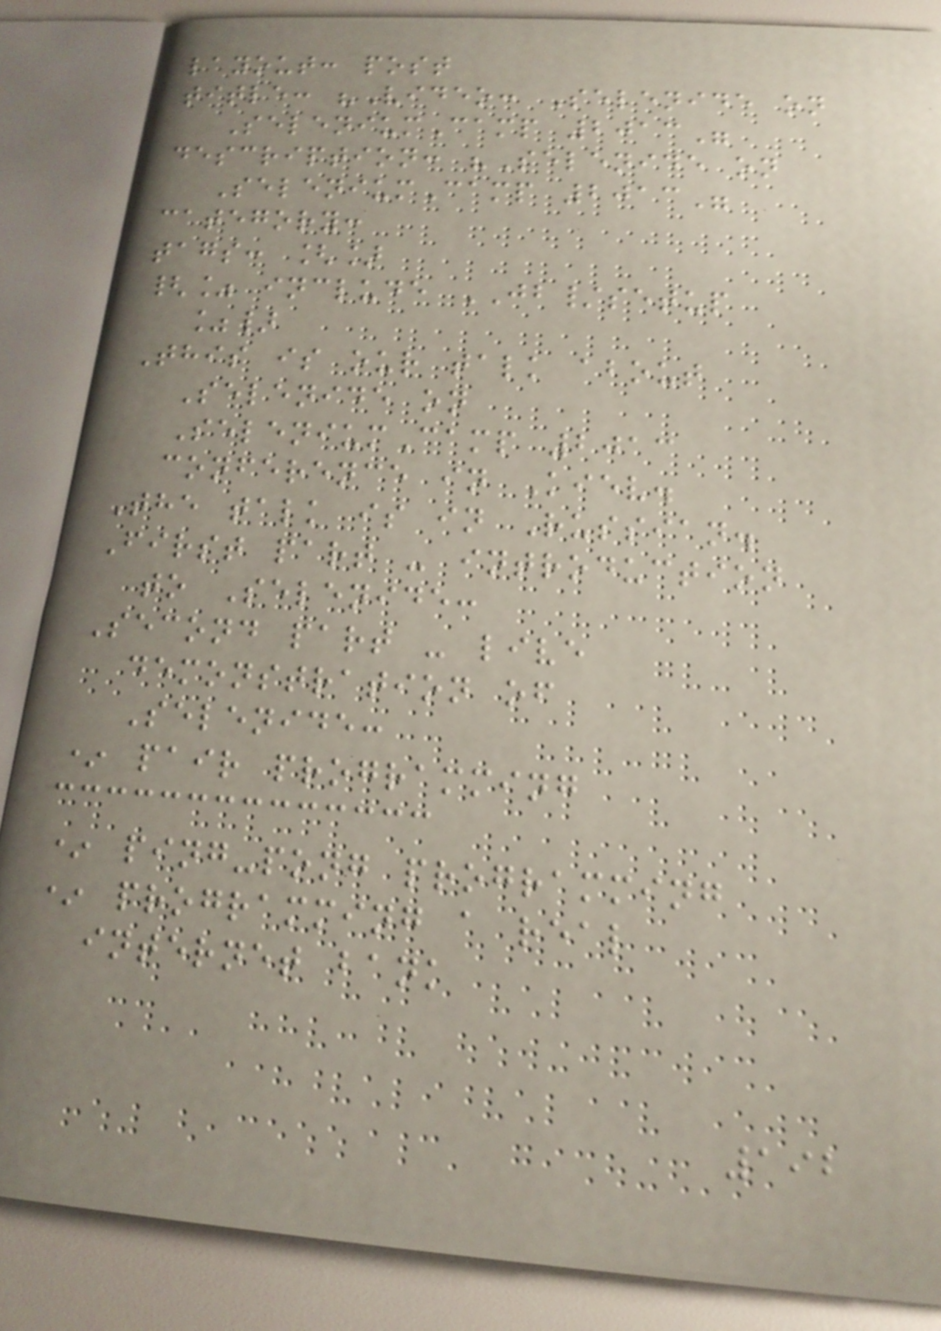layout: post
title: "Video: Selenide on
SeleniumCamp 2013"
description: "Selenide on
SeleniumCamp 2013"
category:
tags: []
{% include JB/setup
%}
This is our talk about
Selenide on
SeleniumCamp 2013
conference in Kiev.
The talk is in Russian.
First part - introduction
to Selenide:
Second part - live
demonstration of
Selenide:
* pair programming
* ping-pong programming
* programming a real
internet bank
192
